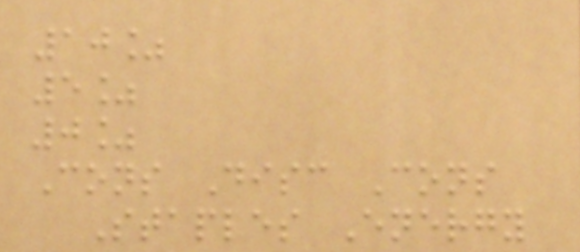10%
5%
0%
Cons Disc Cons
Staples Energy
